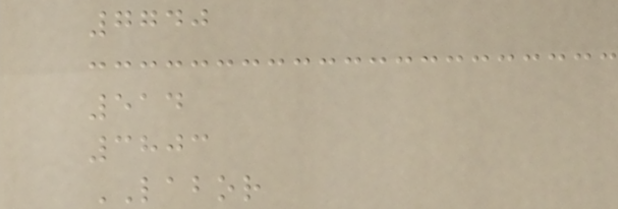7740
514
3803
LABOR
